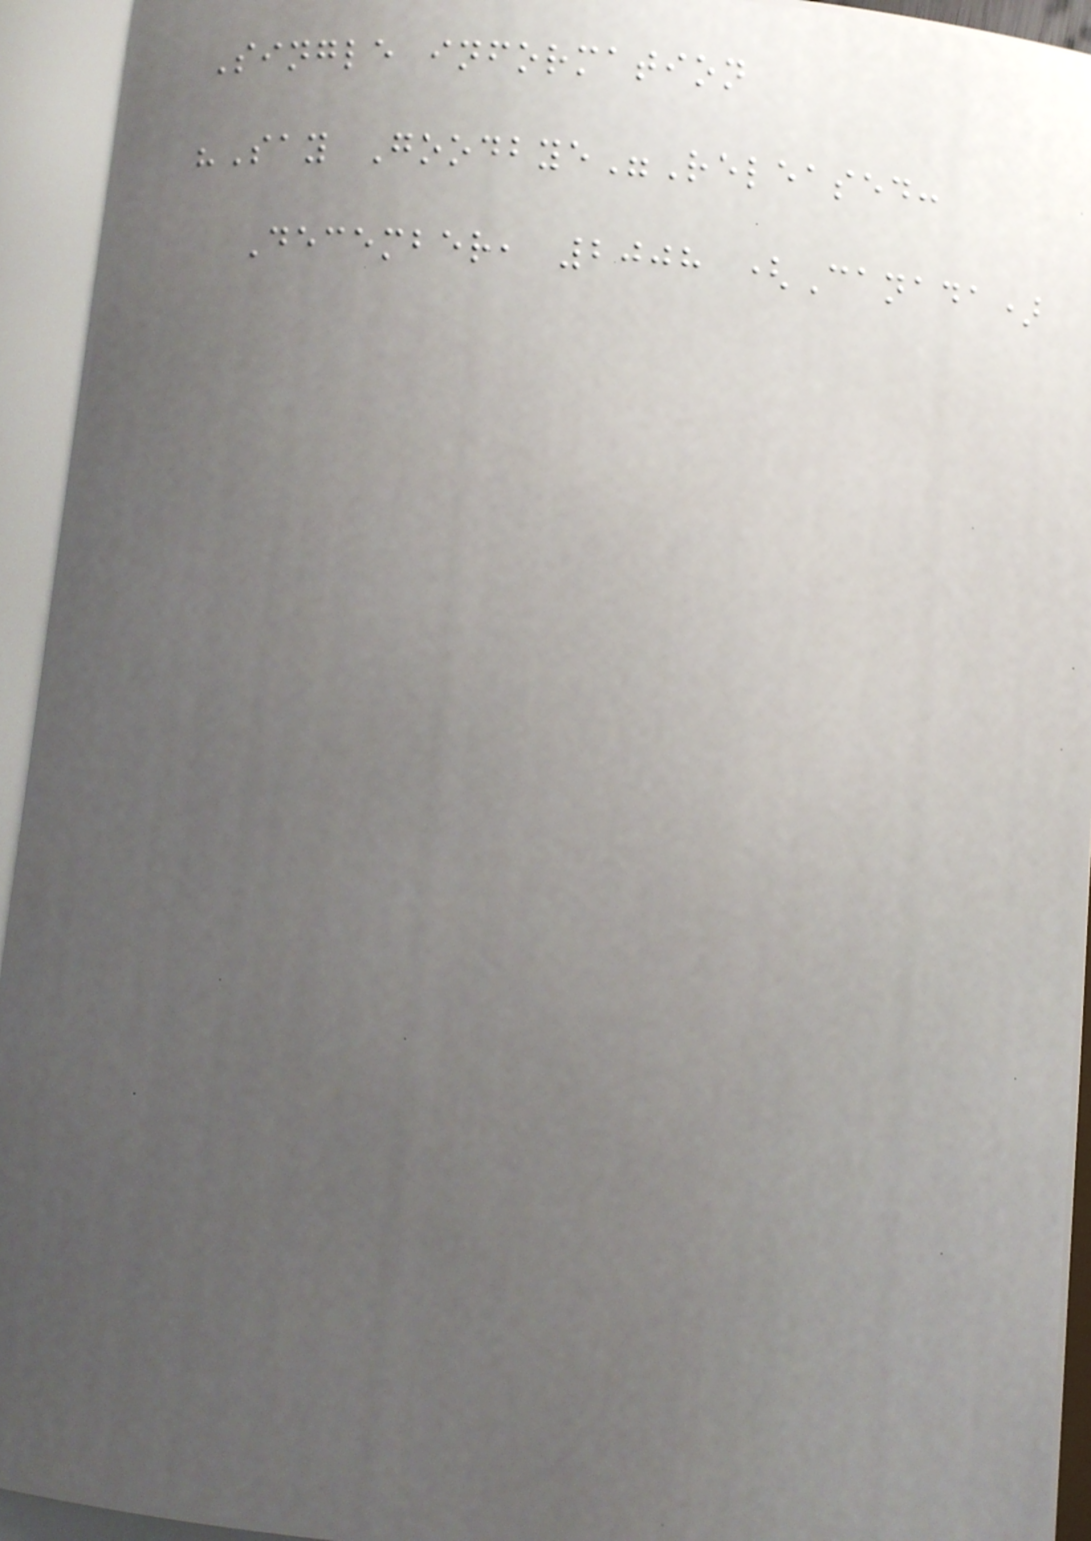Single information
"Say Goodbye"Released:
December, 2008 (Canada)
